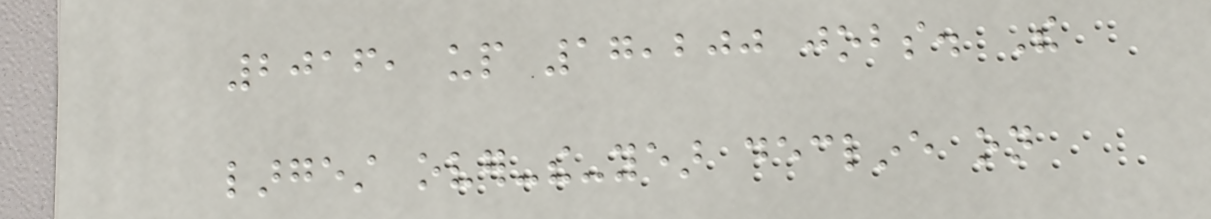2016, up 17,200 jobs. The
largest over-the-year decline on
